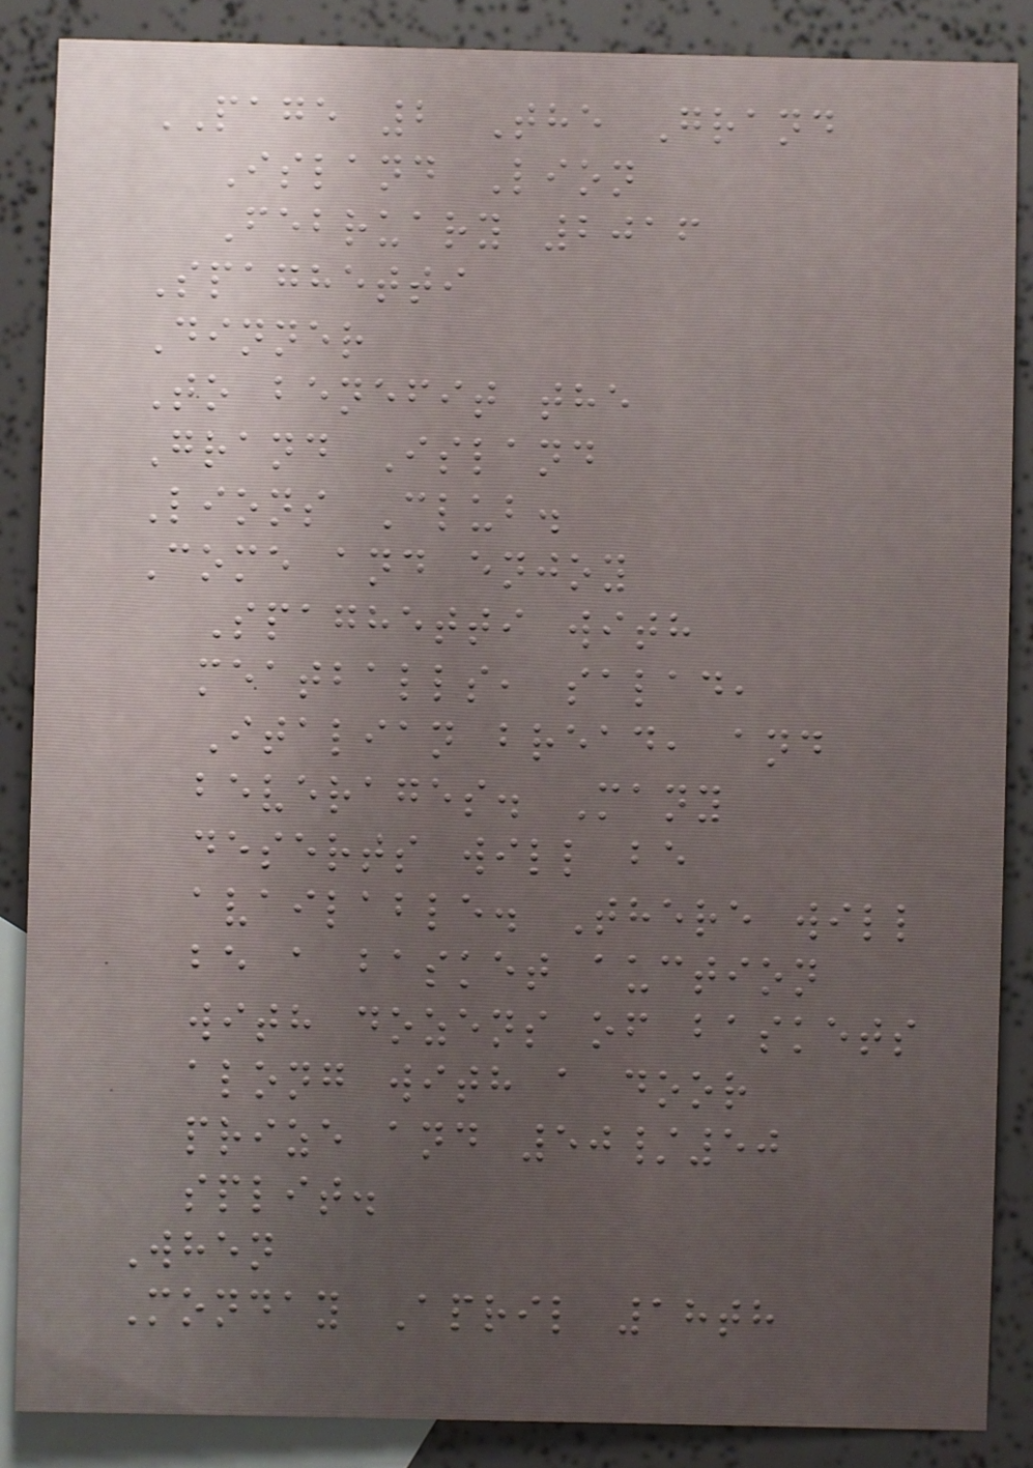PAGE 2 The Grand
Island Lion
February 2016
Spaghetti
Dinner
To benefit the
Grand Island
Lions Club.
Come and enjoy
Spaghetti with
meatballs, salad,
Italian bread, and
beverages. Many
deserts will be
available. There will
be a basket auction
with dozens of baskets
along with a door
prize and 50/50
split.
When
Monday April 18th
